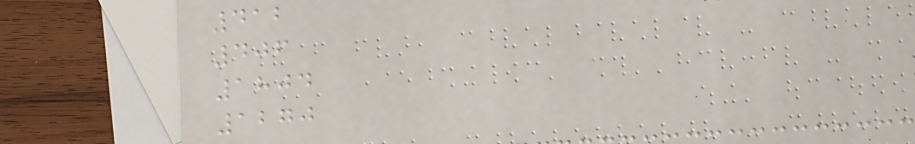412
406
1804
1270
